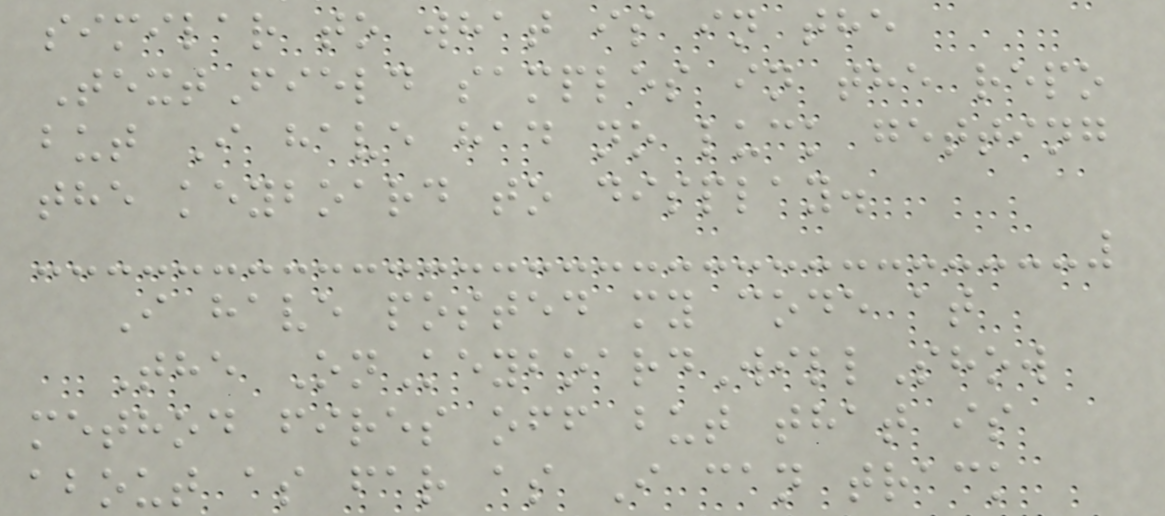similar to what is in the
TextField samples in the repo
but I have had no luck getting
the keyboard to display.
I have posted my code at
The OnKeyboardWillShow
method fires off but that is
about as far as I can track
